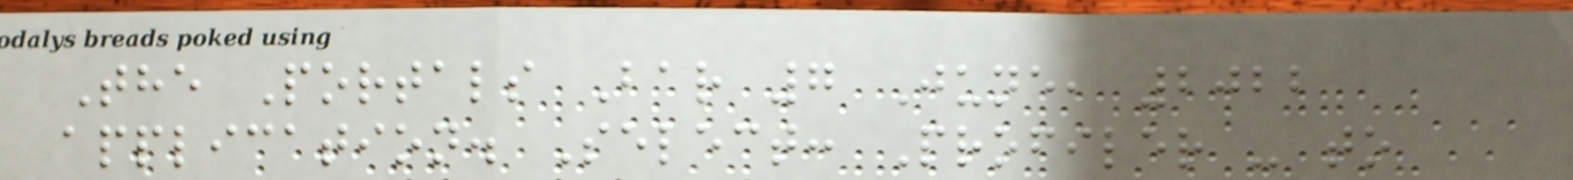The Portals Bar 7 June, 2022
application. Select: Profiler - to
